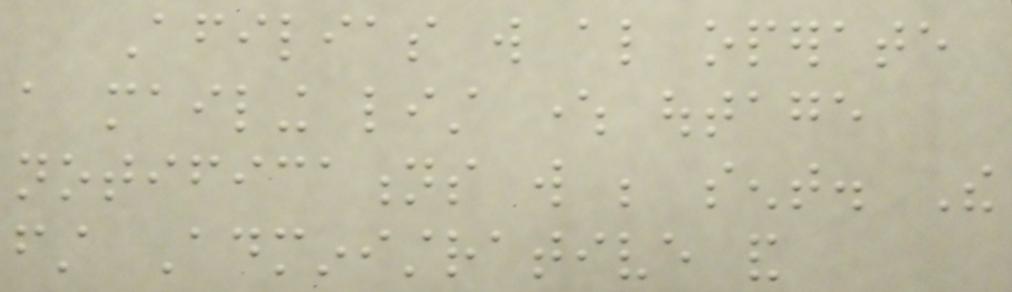Afilias will also operate
a mailing list where outage
notifications will be sent. The
first Administrative and
